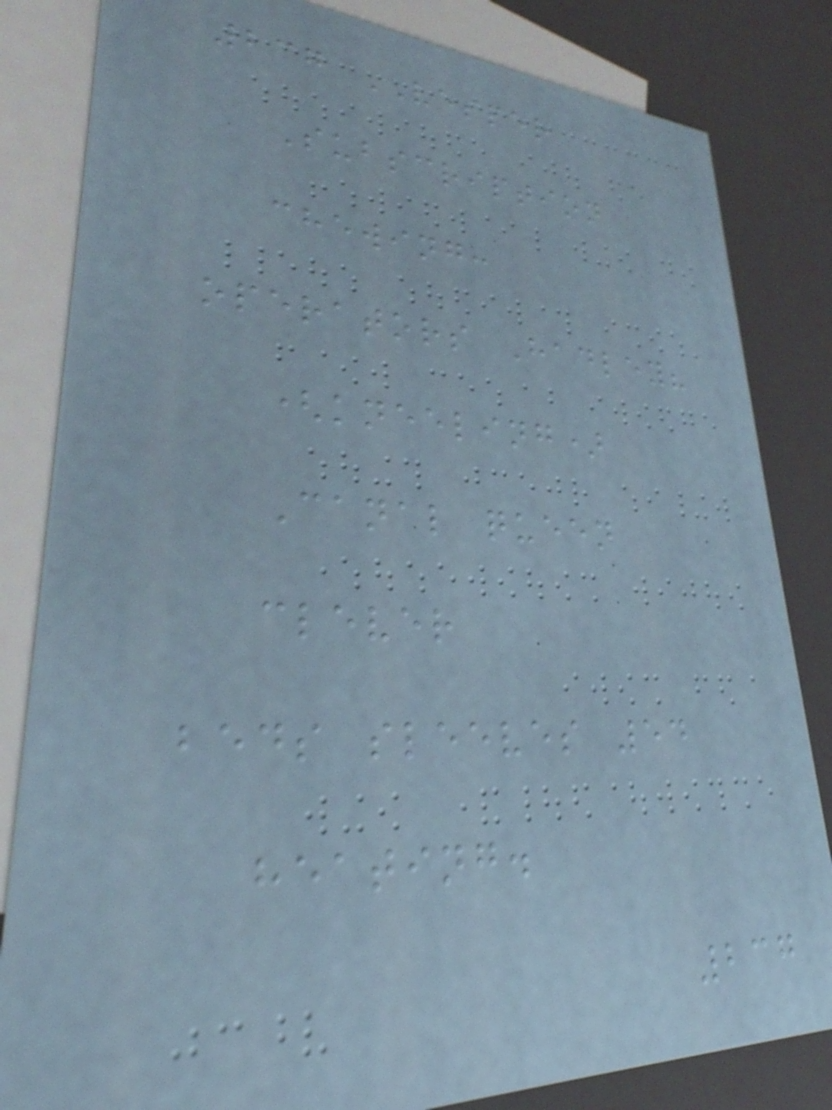237 VESPER
Subscription
chewing:
operators Hadley?
(kneeling)
Canal queen
clever
beds sleeves 54
heating.
237
